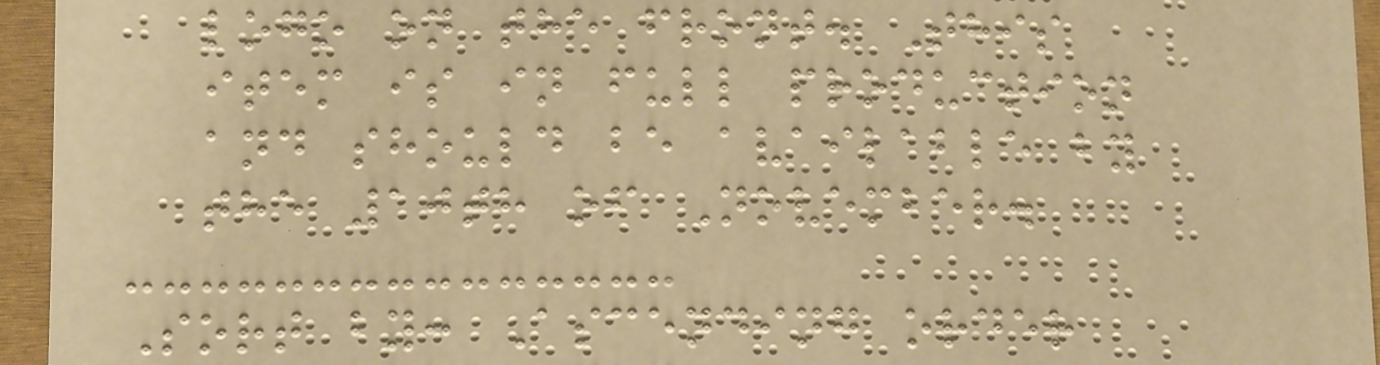logo on the front. This
item is in full production
and should be available by
the 10th of November.
Sort by: Ascending order
